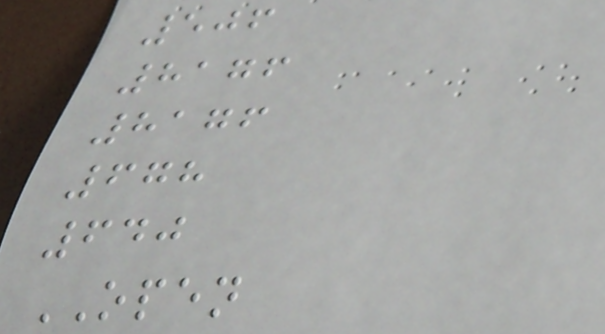506
8176
8176
678
640
OPEN
